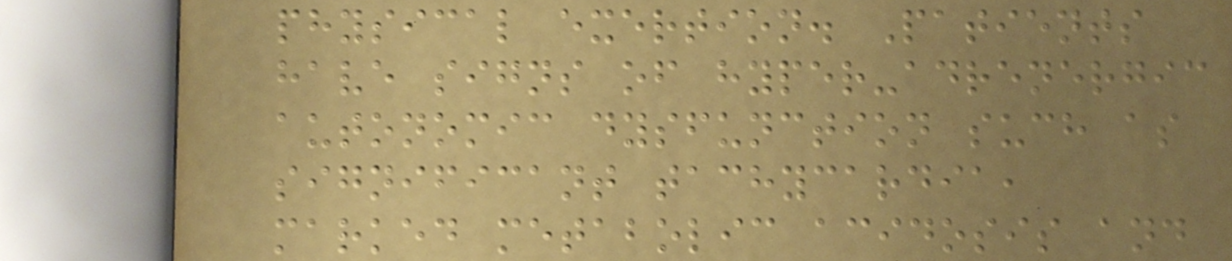physical exertion. Patients
have signs of hyper-adrenergic
autonomic dysfunction such as
significant tachycardia,
marked metabolic acidosis and
